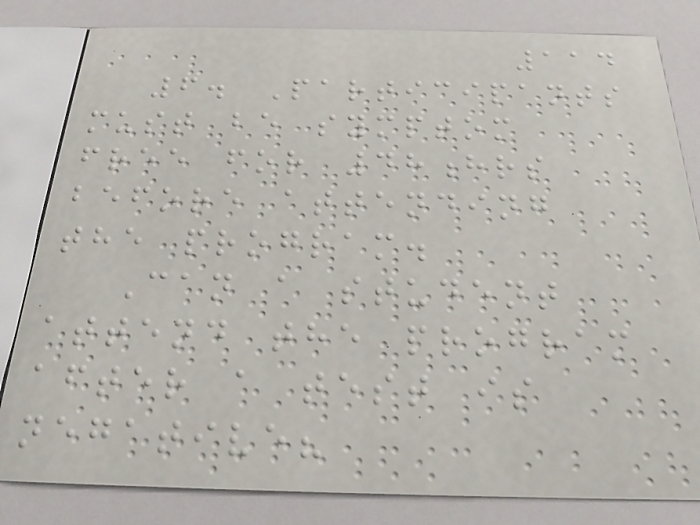114
6. Participants
must be symptom
free for 48hrs
before attending
the program.
Can a student
attend the program
after a test is
negative?
